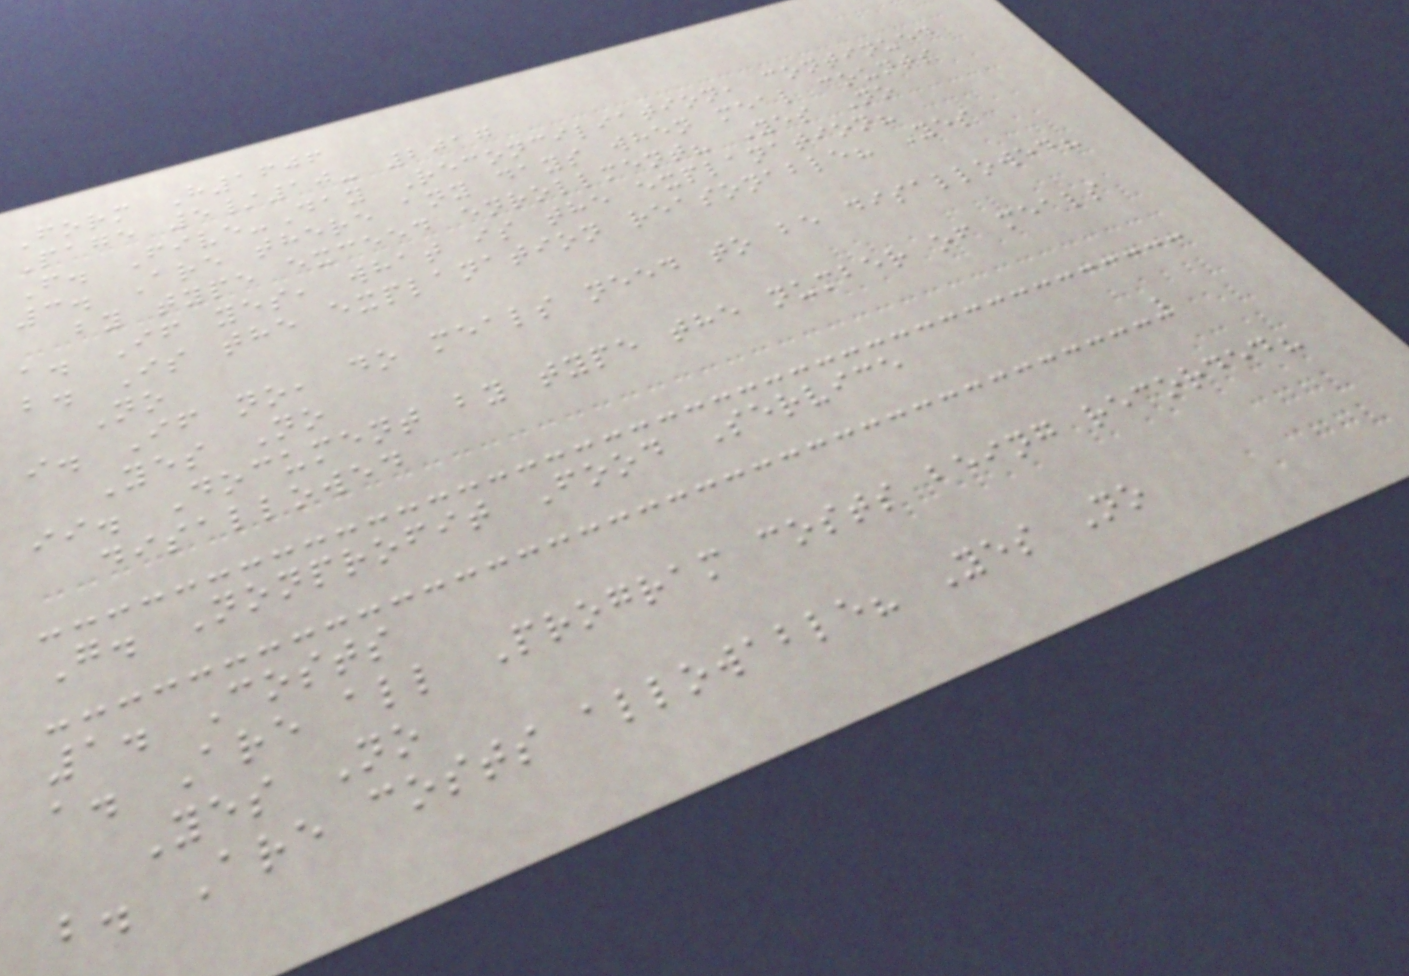Form H1606
Page 5/10- 2017
F. Five-Day Reconciliation, continued
3. Are there any days when meal counts
by type exceed enrollment? Yes No
a. If yes, what is the explanation?
b. Is the explanation reasonable? Yes
No
i. If no, do meals need to be disallowed?
Yes No
ii. Document by type the number of meals
disallowed
G. Nonprofit Food Service
1. Costs
a. Are all Program costs being recorded?
Yes No
b. Are costs allowable? Yes No
